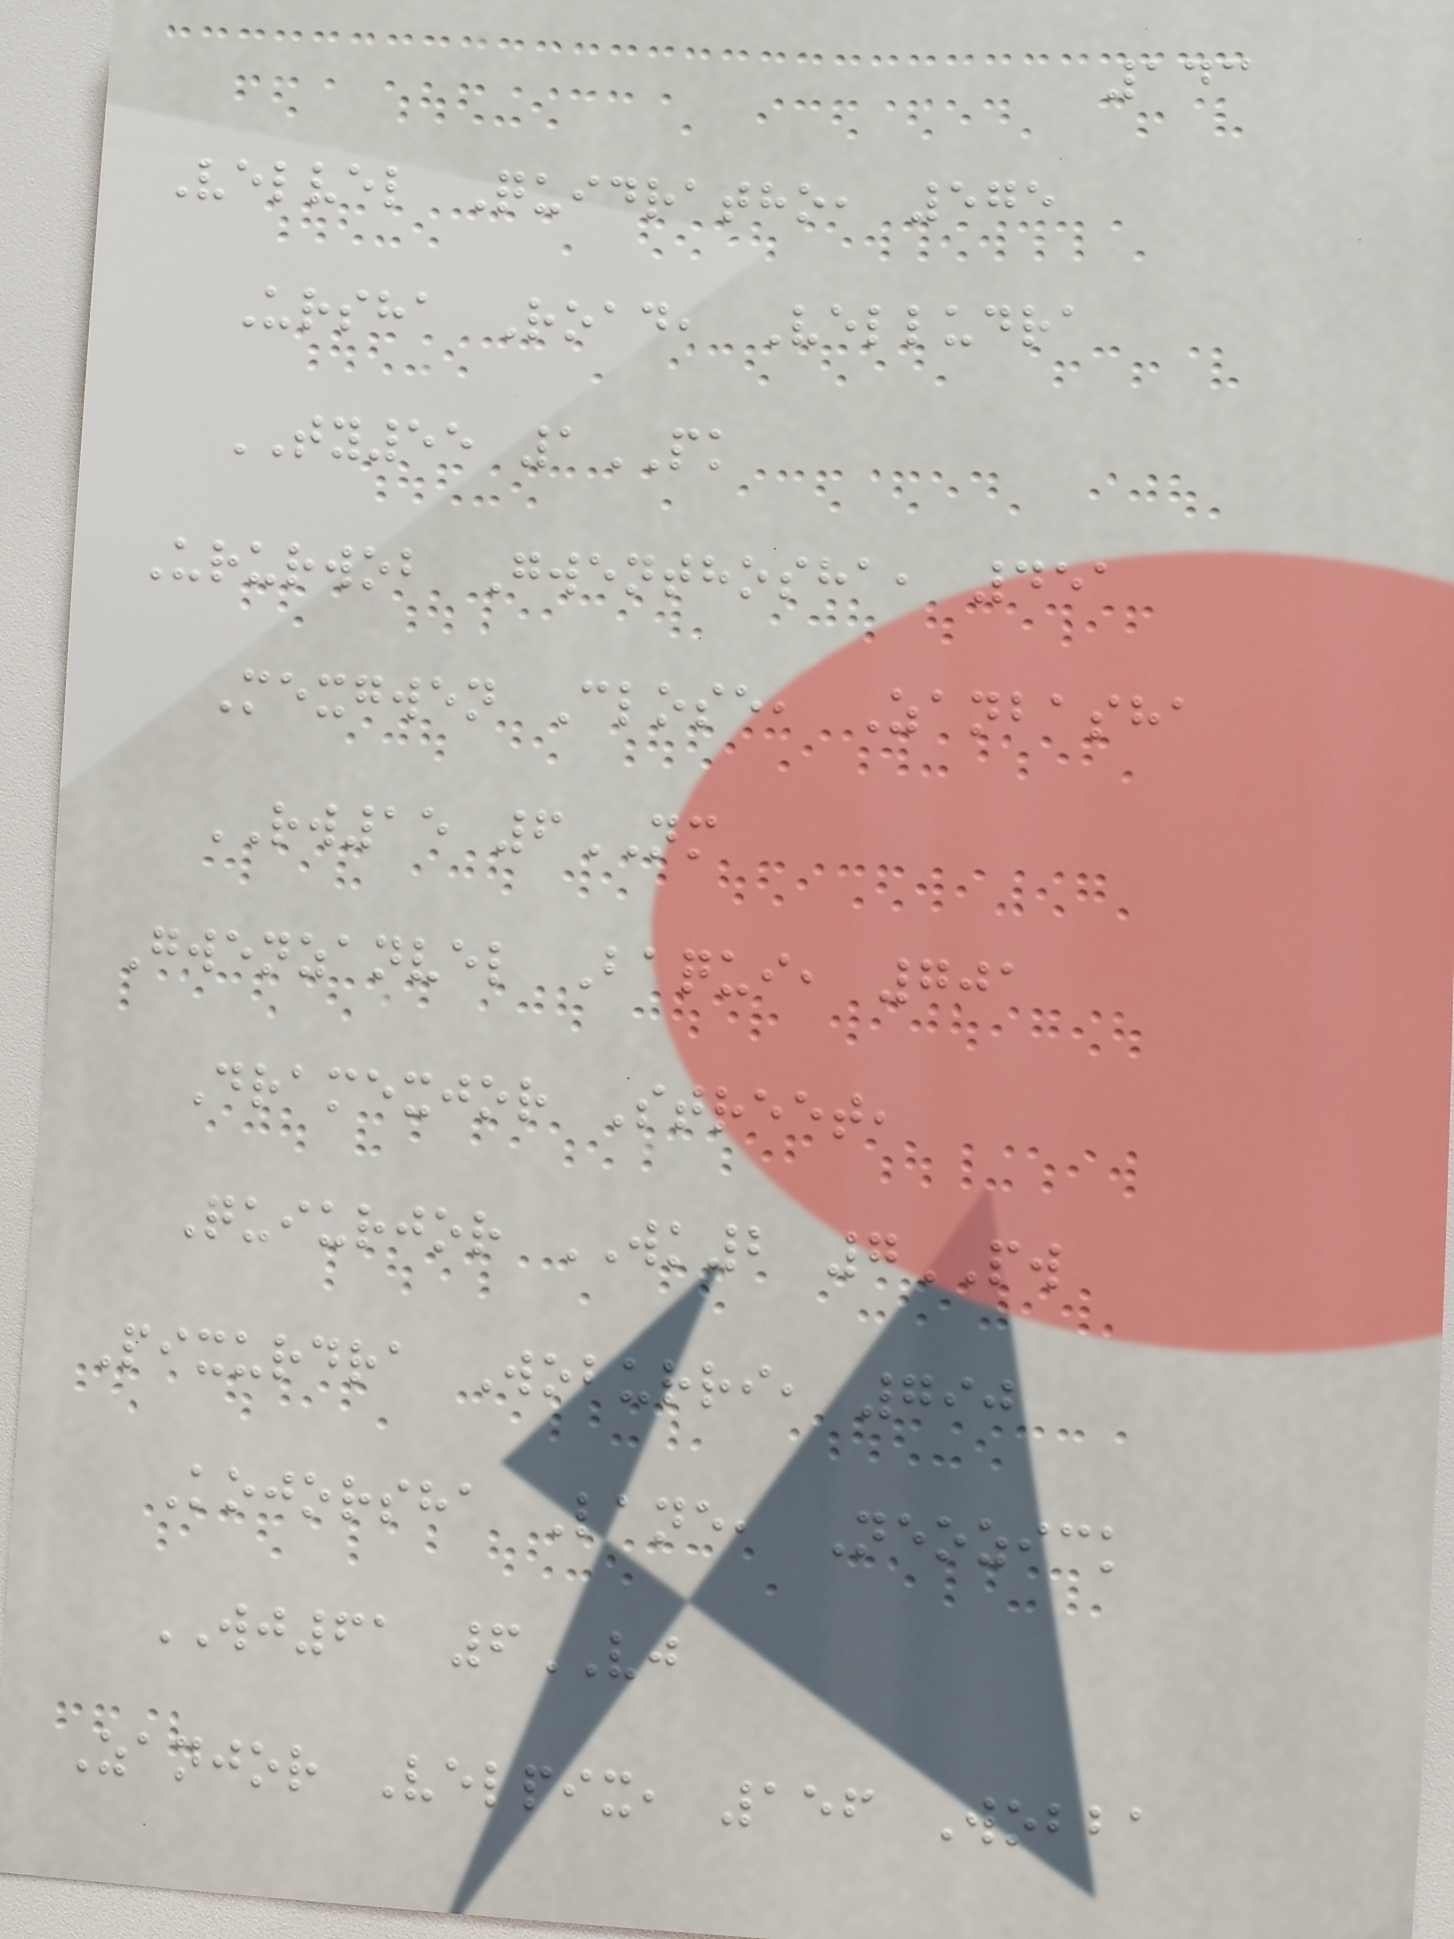143
Velvel Quidratho, 575
Ursha Road, Velludra
TY55 1PK
Ururwob Gwenthosha, 451
Mexgwen Close, Zanbasha
RW15 6NM
Gwenzanvel Baqui, 701
Dramexjor Street,
Quiurjor WK2 7PW
Pixurdra Woburri, 790
Kojorsha Lane, Neozick
WJ61 6VJ
Zanjor Velpix, 156 Wobba
